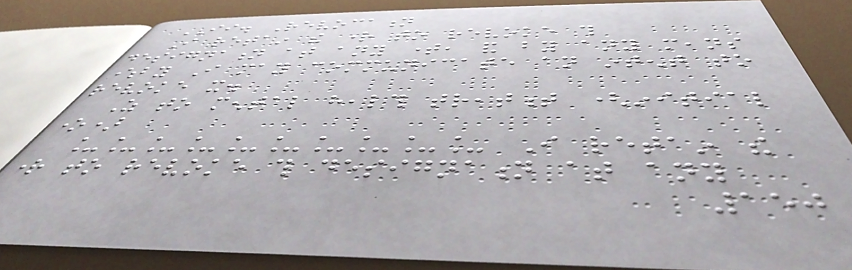II. Revocation
I retain the right to revoke this
designation at any time, and by any means
whereby I may communicate an intent to
revoke it.
As to mental health treatment (initial
one)
__________ I retain the
right to revoke this designation at any
150
